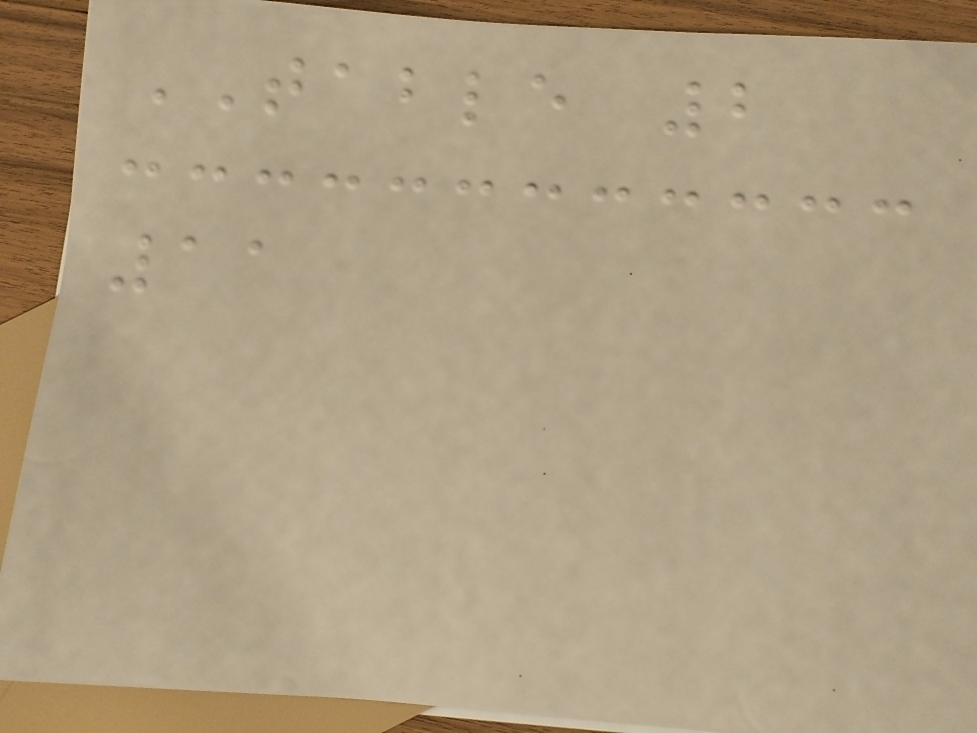TABLE 2
11
